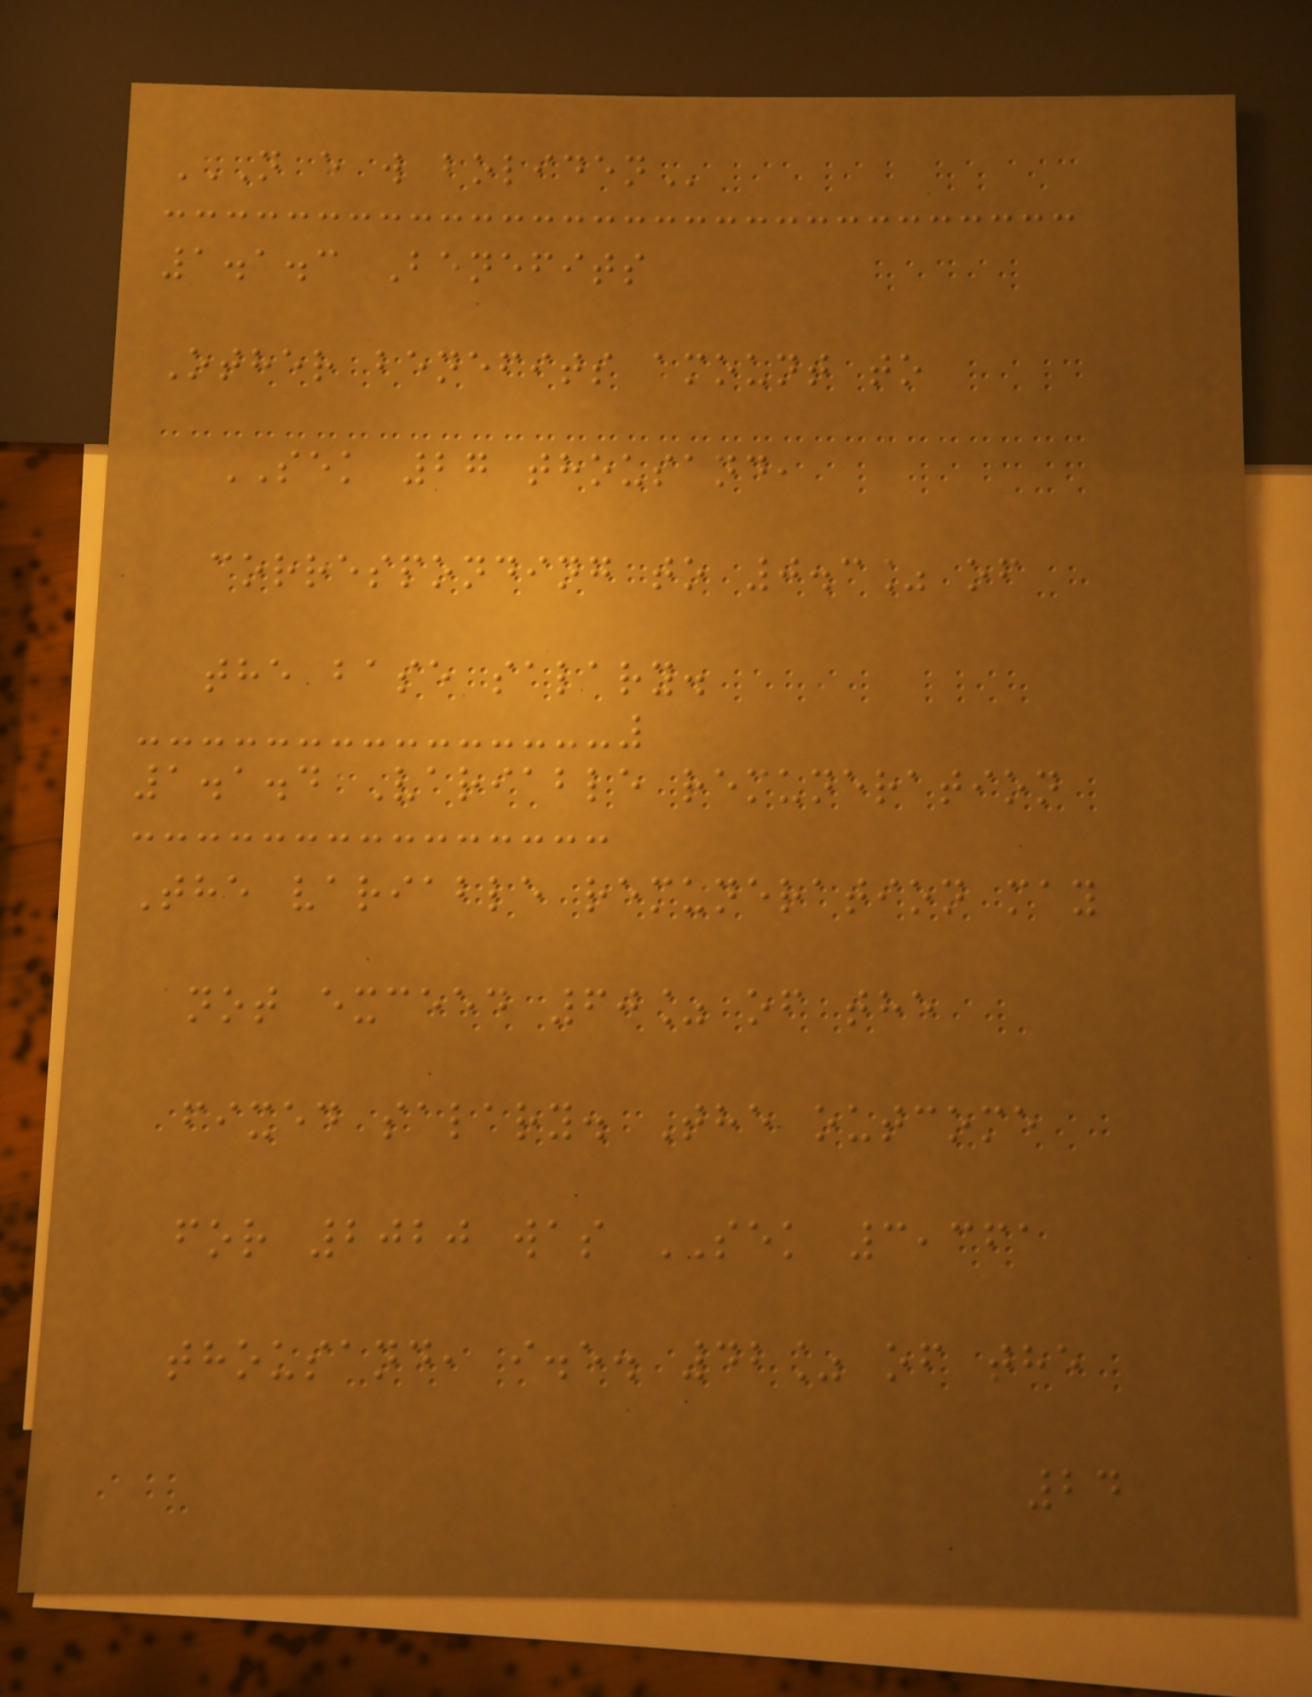N E W BOLIDEN
1.1.3 Benefits
Other benefits amount to
SEK 27 thousand,
corresponding to 0.3% of
the base salary.
1.1.4 Variable remuneration
The variable remuneration may
not exceed 60% of the
fixed salary. The outcome
for 2020 was SEK 3,361
thousand, i.e. 42% of the
24
